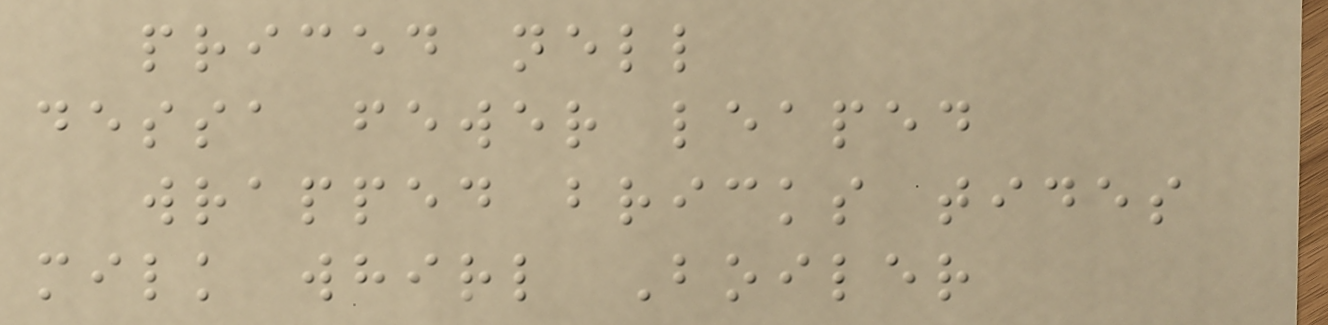priced nell
dessa fewer leaped
wrapped bricks tides
milk whirl Boiler
